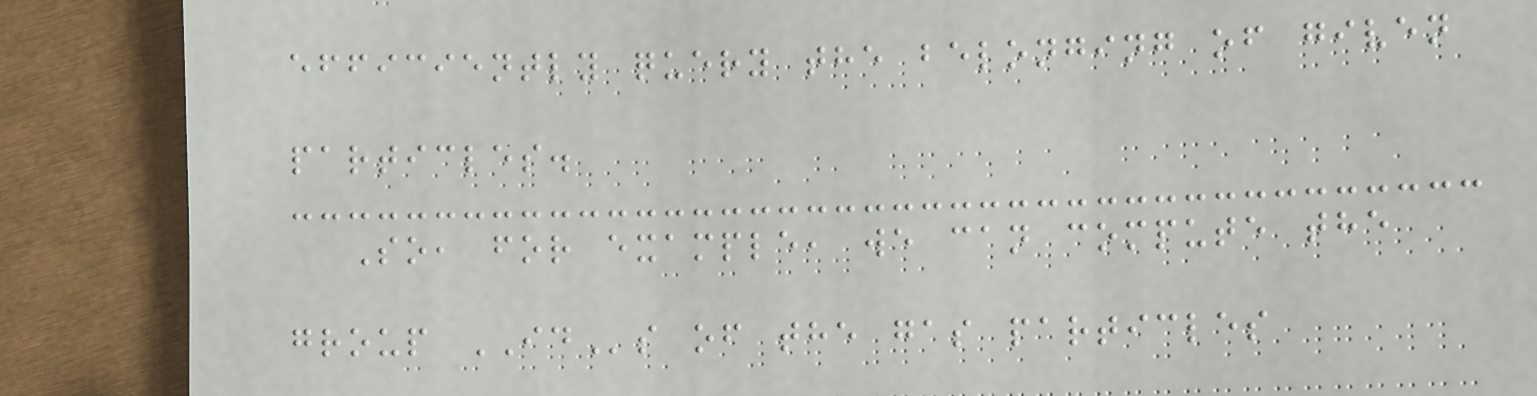efficiently query the belonging of given
particles.
So, for example, we can compute the
group IDs of the gas particles
